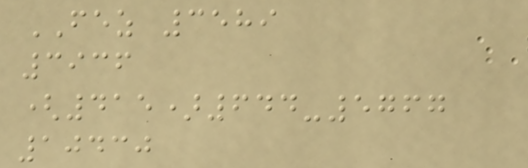FEZ 3589
3936
(415)644-5767
10430
